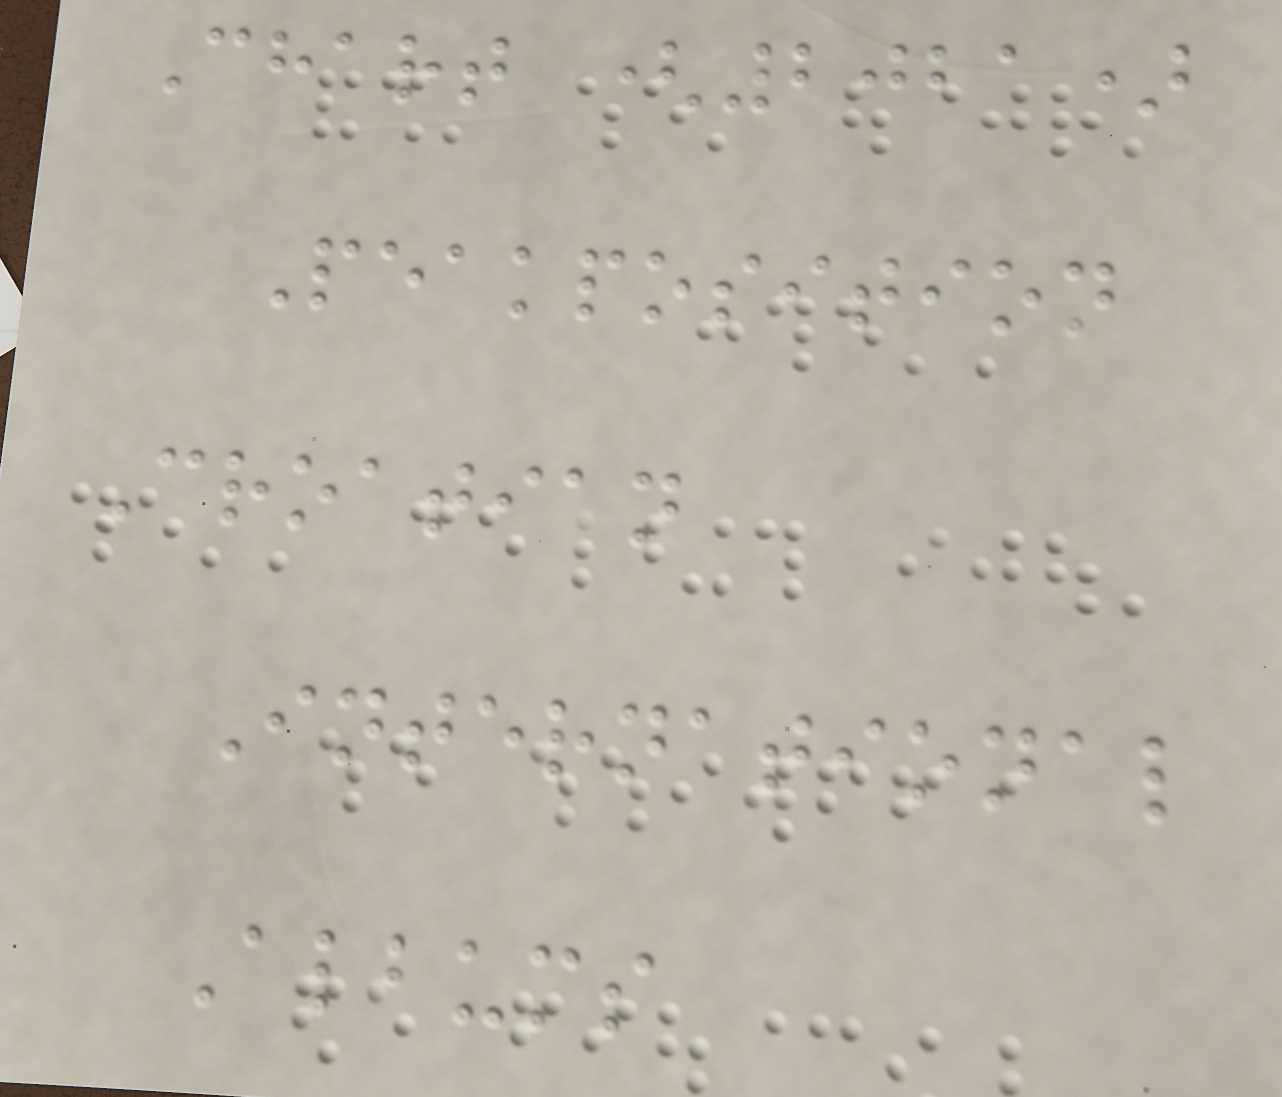Chart (2021)
Peakposition
Croatian
International
Albums
